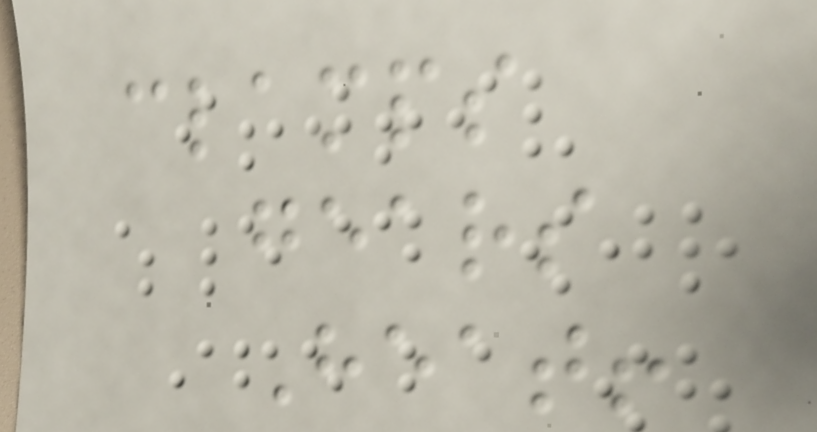clamps
gears
Heat!
